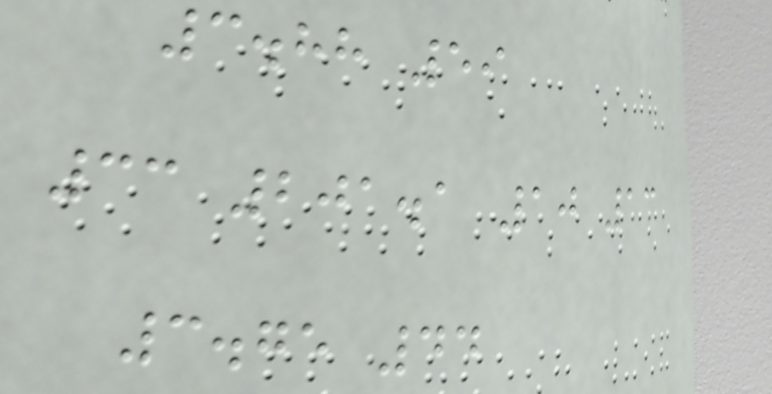3.88 59
33 201.1 10 13
3.75 44
